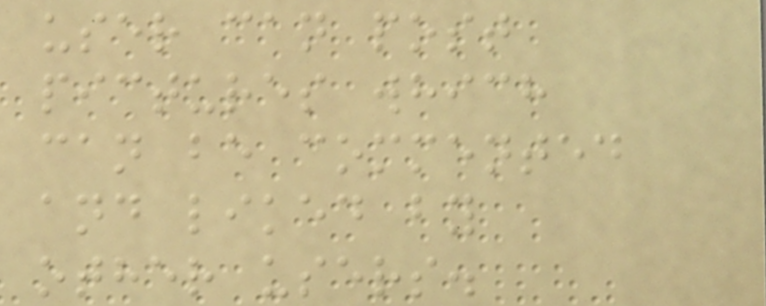user can post
pictures which
can be commented
and liked by
other users.
